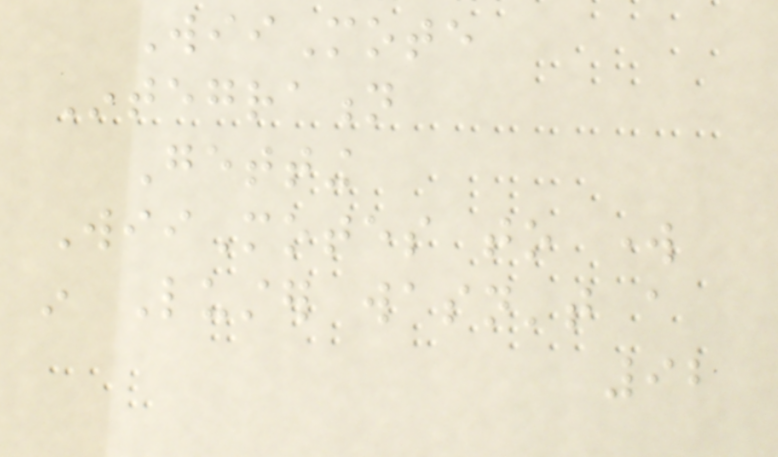WiiMote
Integration
Getting
WiiMotes to work
in Luster wasn't a
92
